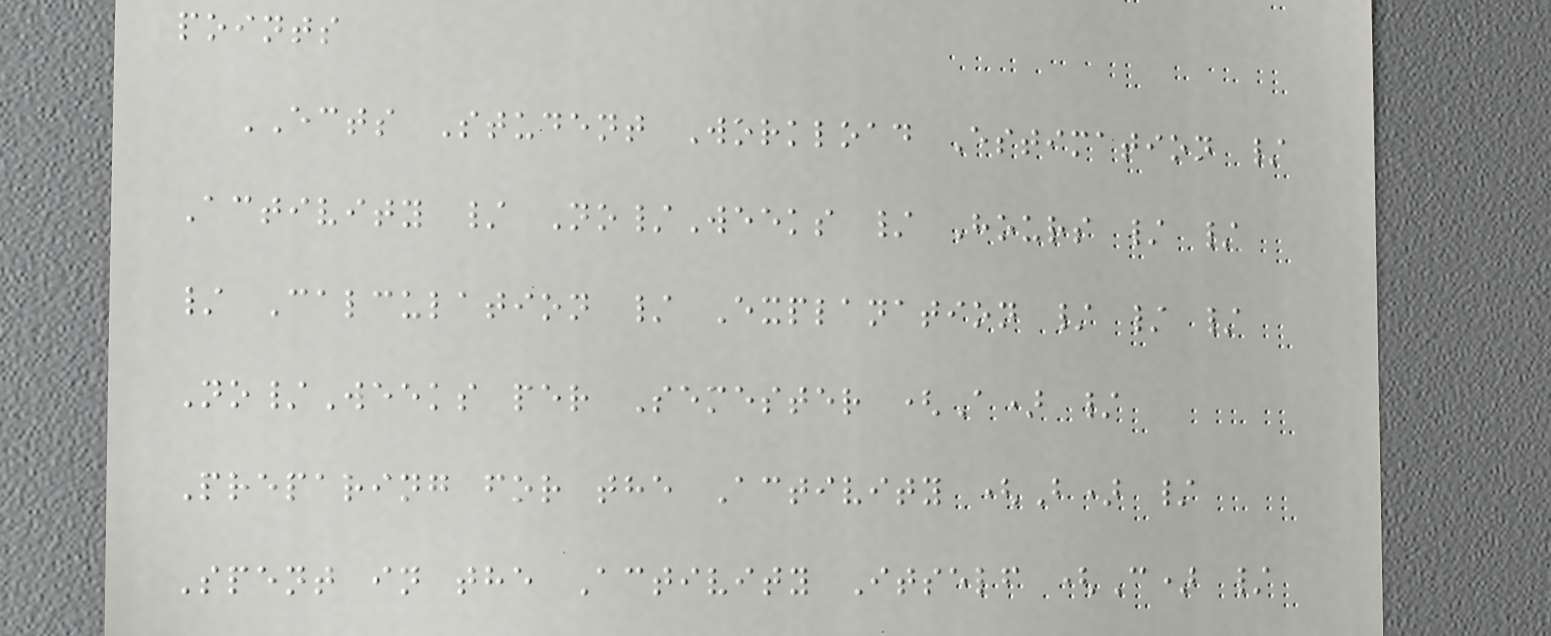points
ECTS Student Workload Estimation /
Activity / No/Weeks / Hours / /
/ Calculation / Explanation / / /
No/Weeks per Semester (A) /
Preparing for the Activity (B) /
Spent in the Activity Itself (C) /
